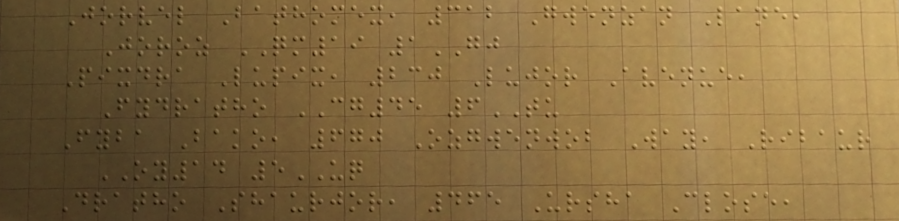Jorvel Bathomex, 312 Gwenzan Lane,
Joroz QM19 1GJ
Pixdra Lupix, 230 Lujor Avenue,
Fydratho CG45 6TU
Fyba Bako, 670 Ozgwenwob Way, Ribaur
OY14 5UQ
Dratho Shaurjor, 465 Ursha Close,
